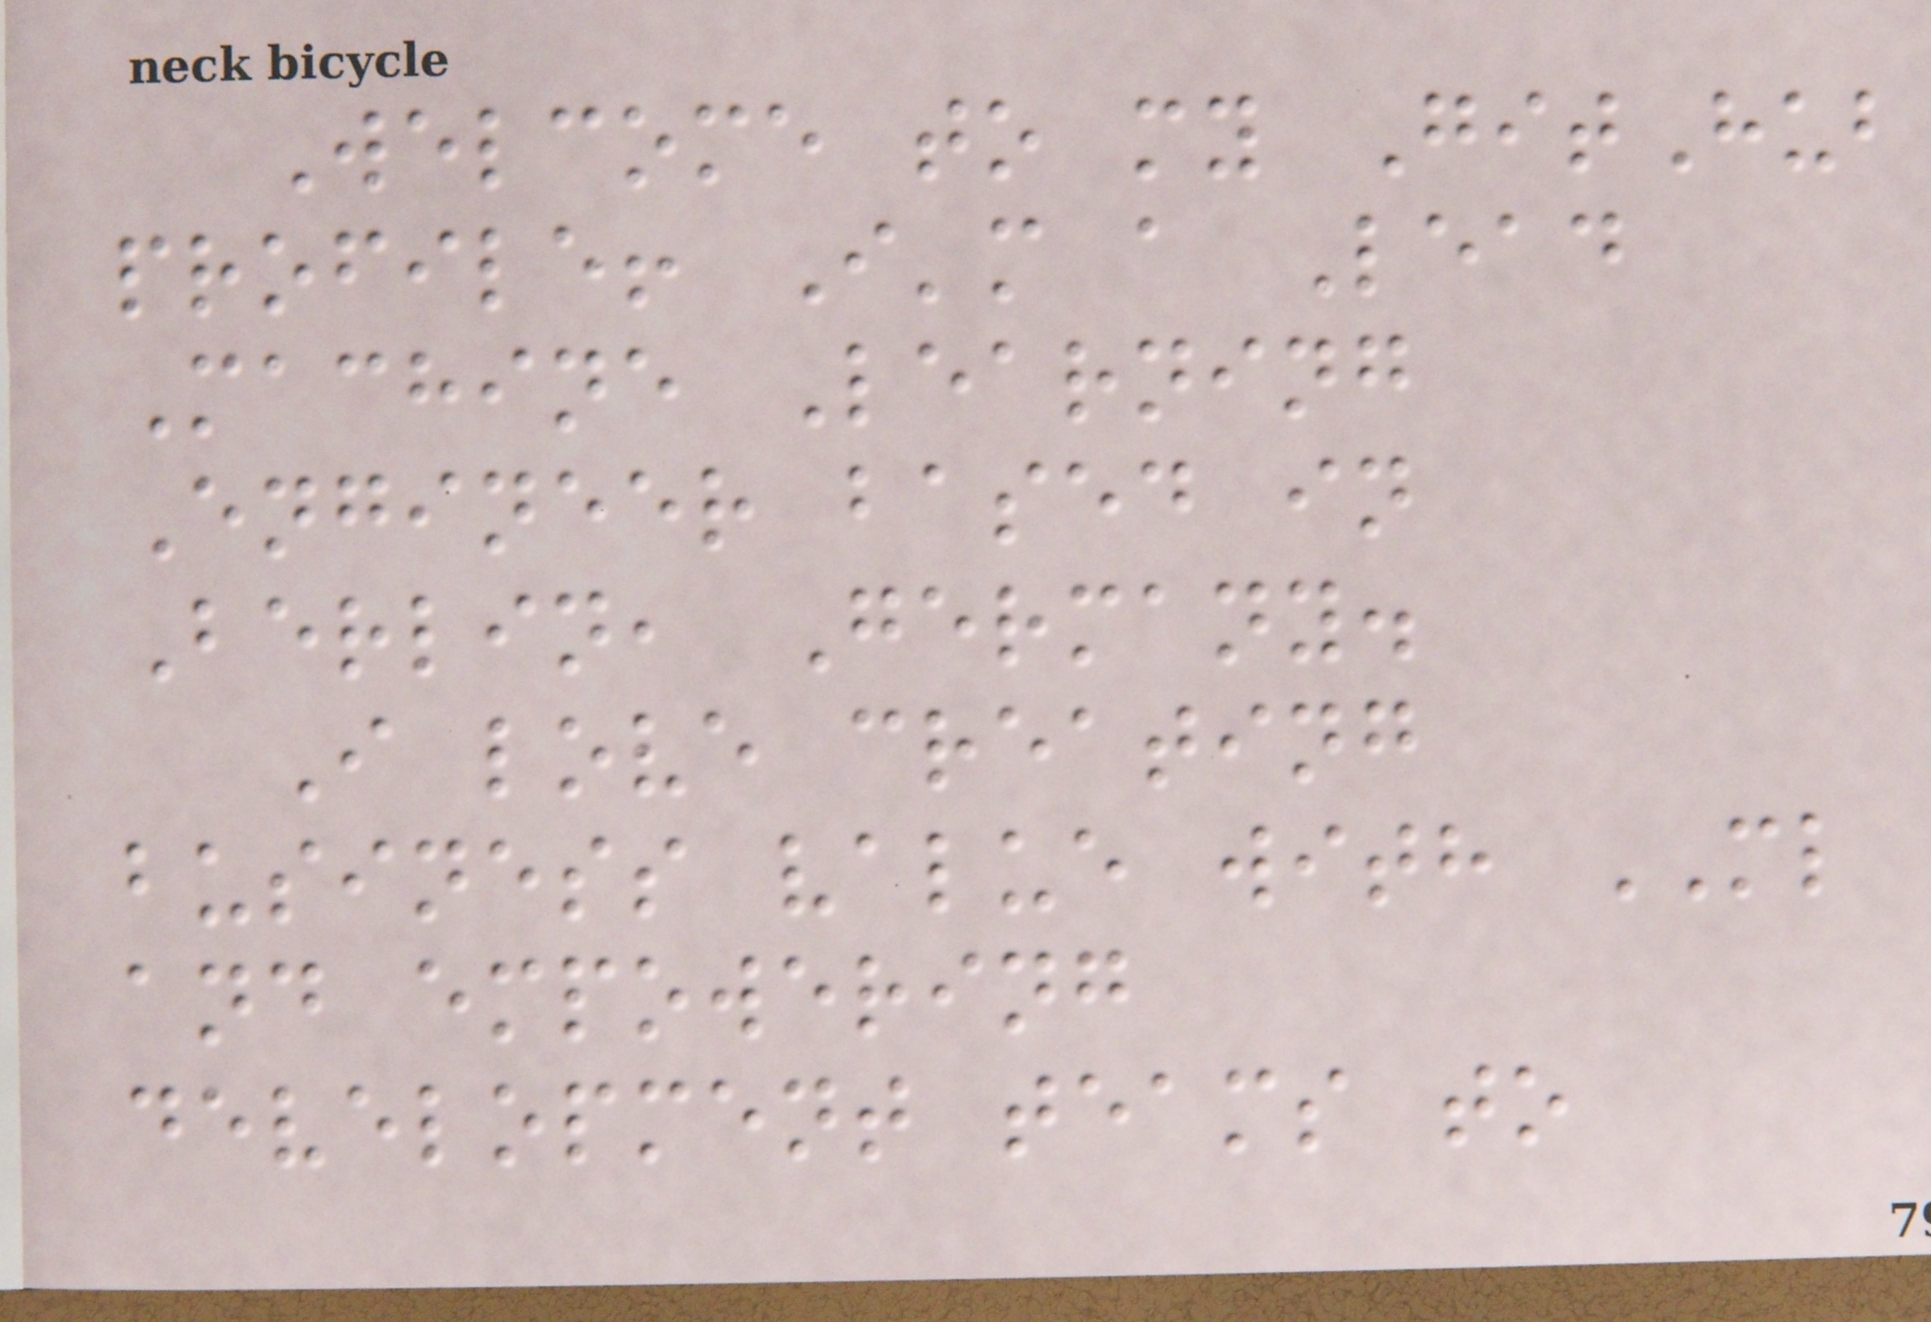Welcome to my GitHub
profile! I'm a Lead
Machine Learning
Engineer based in
Berlin, Germany.
I love creating
business value with ML
and empowering
development teams to
